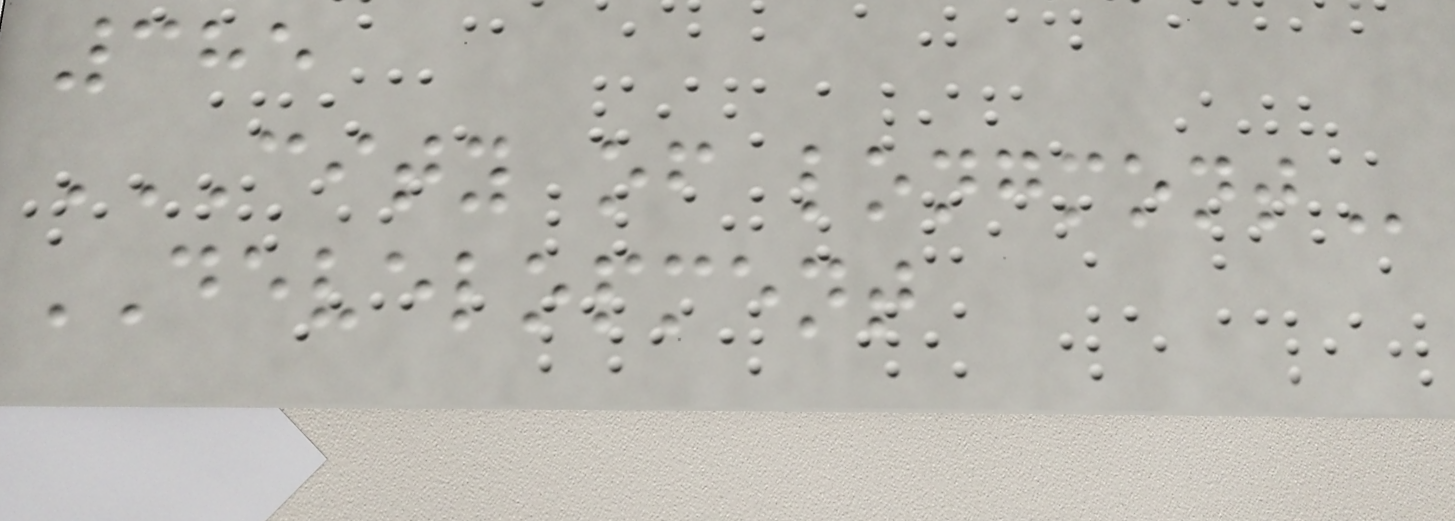385
CITY OF LONGMONT
DEVELOPMENT
